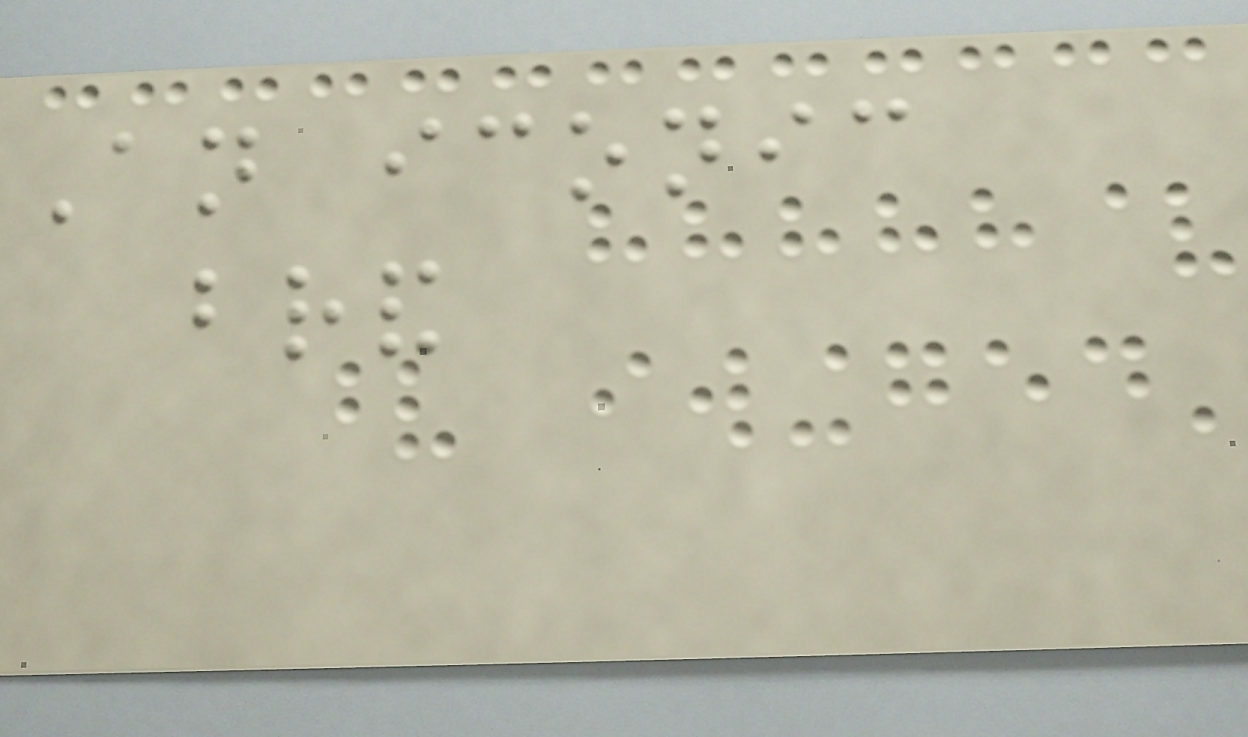An iconic
brand
